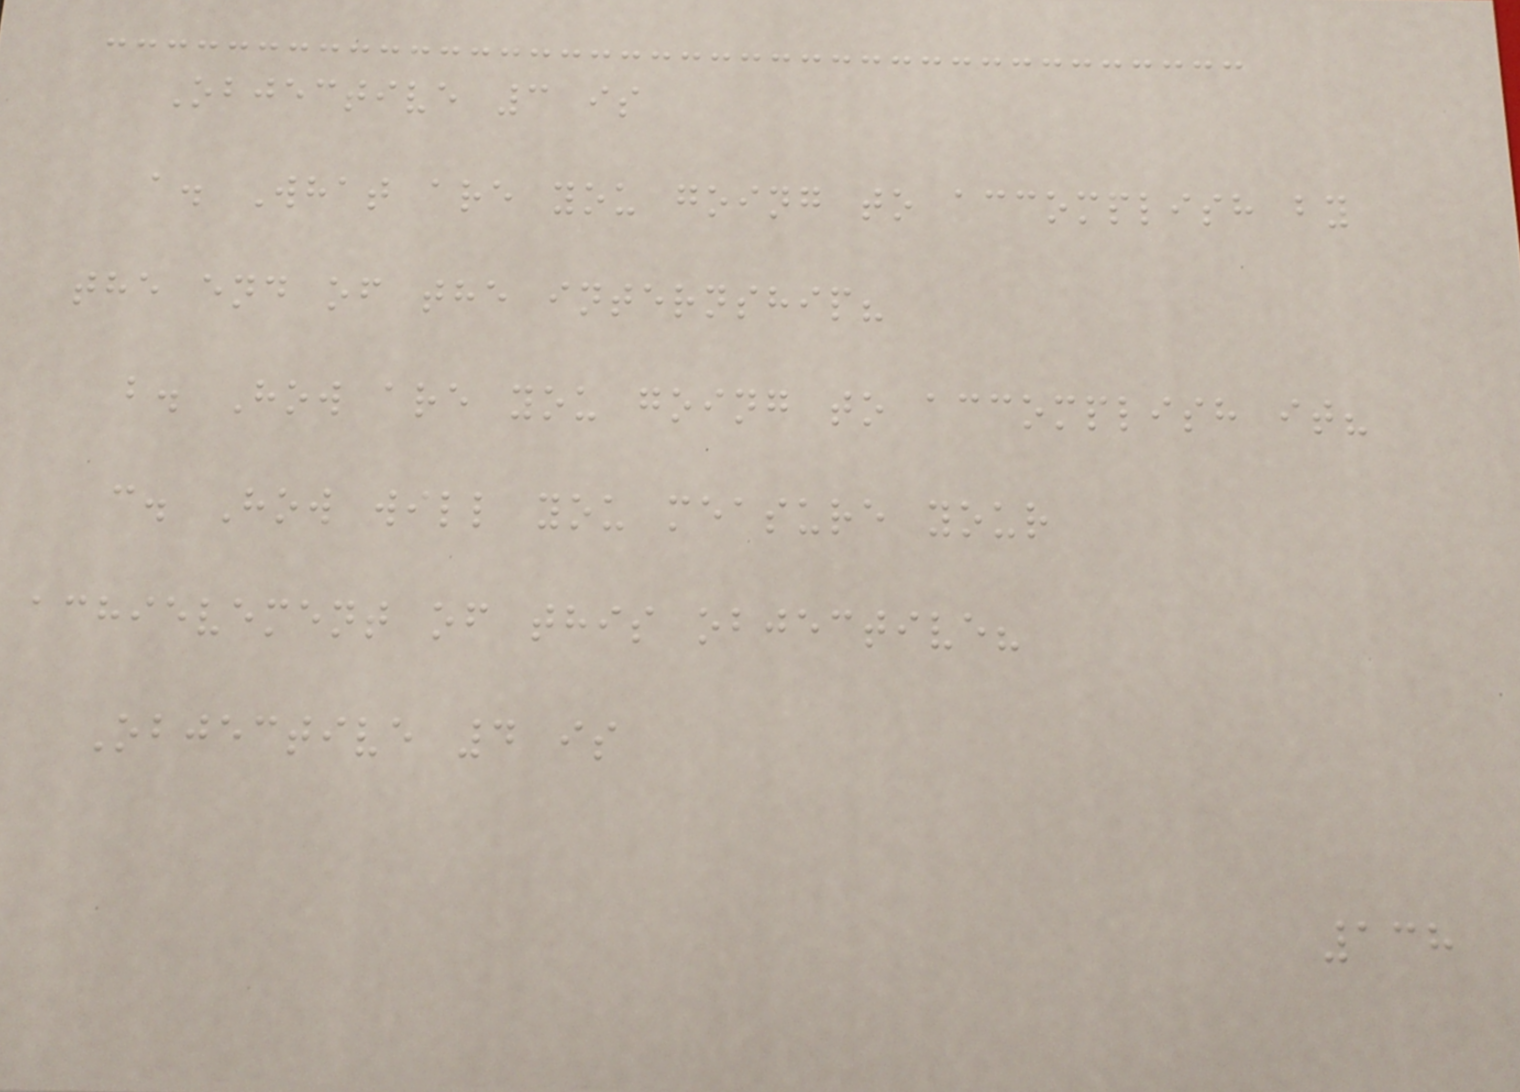Objective 3 is
a. What are you going to accomplish by
the end of the internship?
b. How are you going to accomplish it?
c. How will you measure your
achievement of this objective?
Objective 4 is
138
